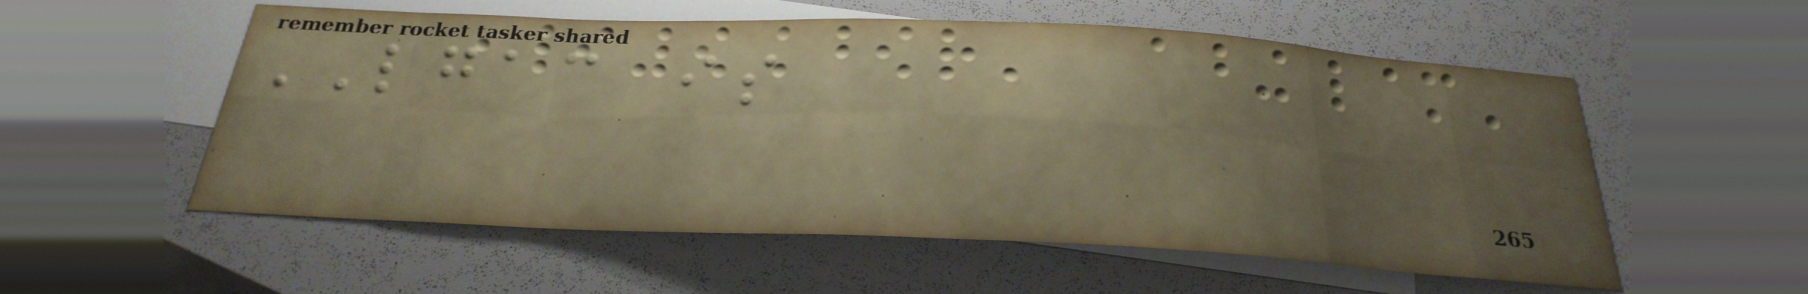LGAC is
